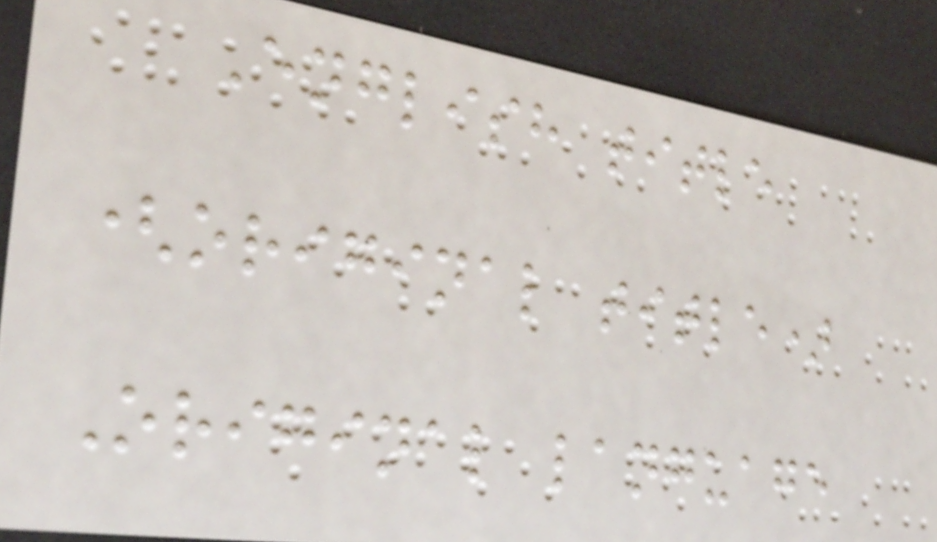English title
(original title)
Original language
